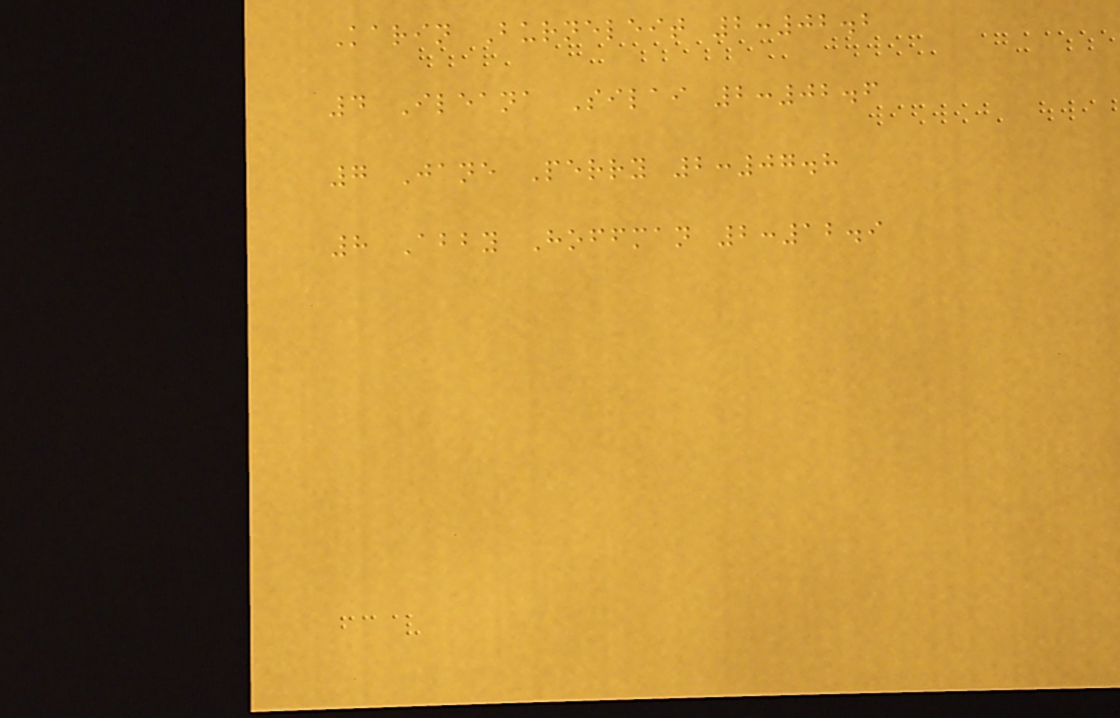Karin Burneleit 2:02.2
4 Ileana Silai 2:02.6
7 Jane Perry 2:07.8
8 Abby Hoffman 2:12.9
